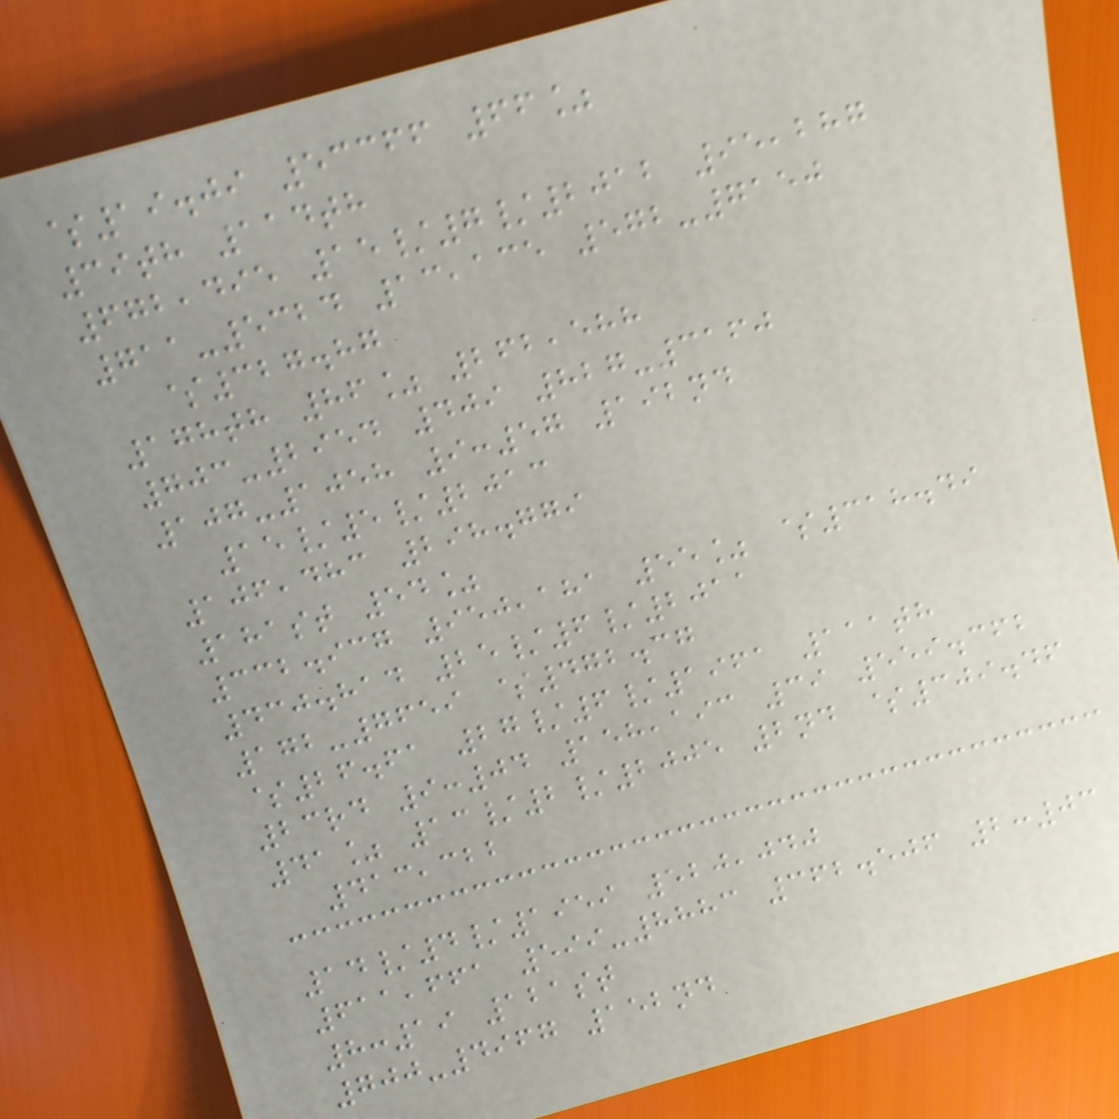$19.09 53366 66%
39th 114th
672,495 15/7/2012 95,287
711-5324 13,135 572-7150
$327.87
178th 86% 262,588
703-2954 409 827-3160
107-1058 9:57 192nd
15/5/2013
106,483 298.779
181st 54%
332.937 950,181 55% $318.49
430.814 25/6/2011
172-7659 $472.37
$26.61 27/6/1961 111th
23rd 9:04 158,193 39 559.362
41% 13/2/2005 2nd $309.46
413,322
14/4/1959 520,040
611,661 599-8883 362.506 2:03
8:19 121st
700-4967 152nd
